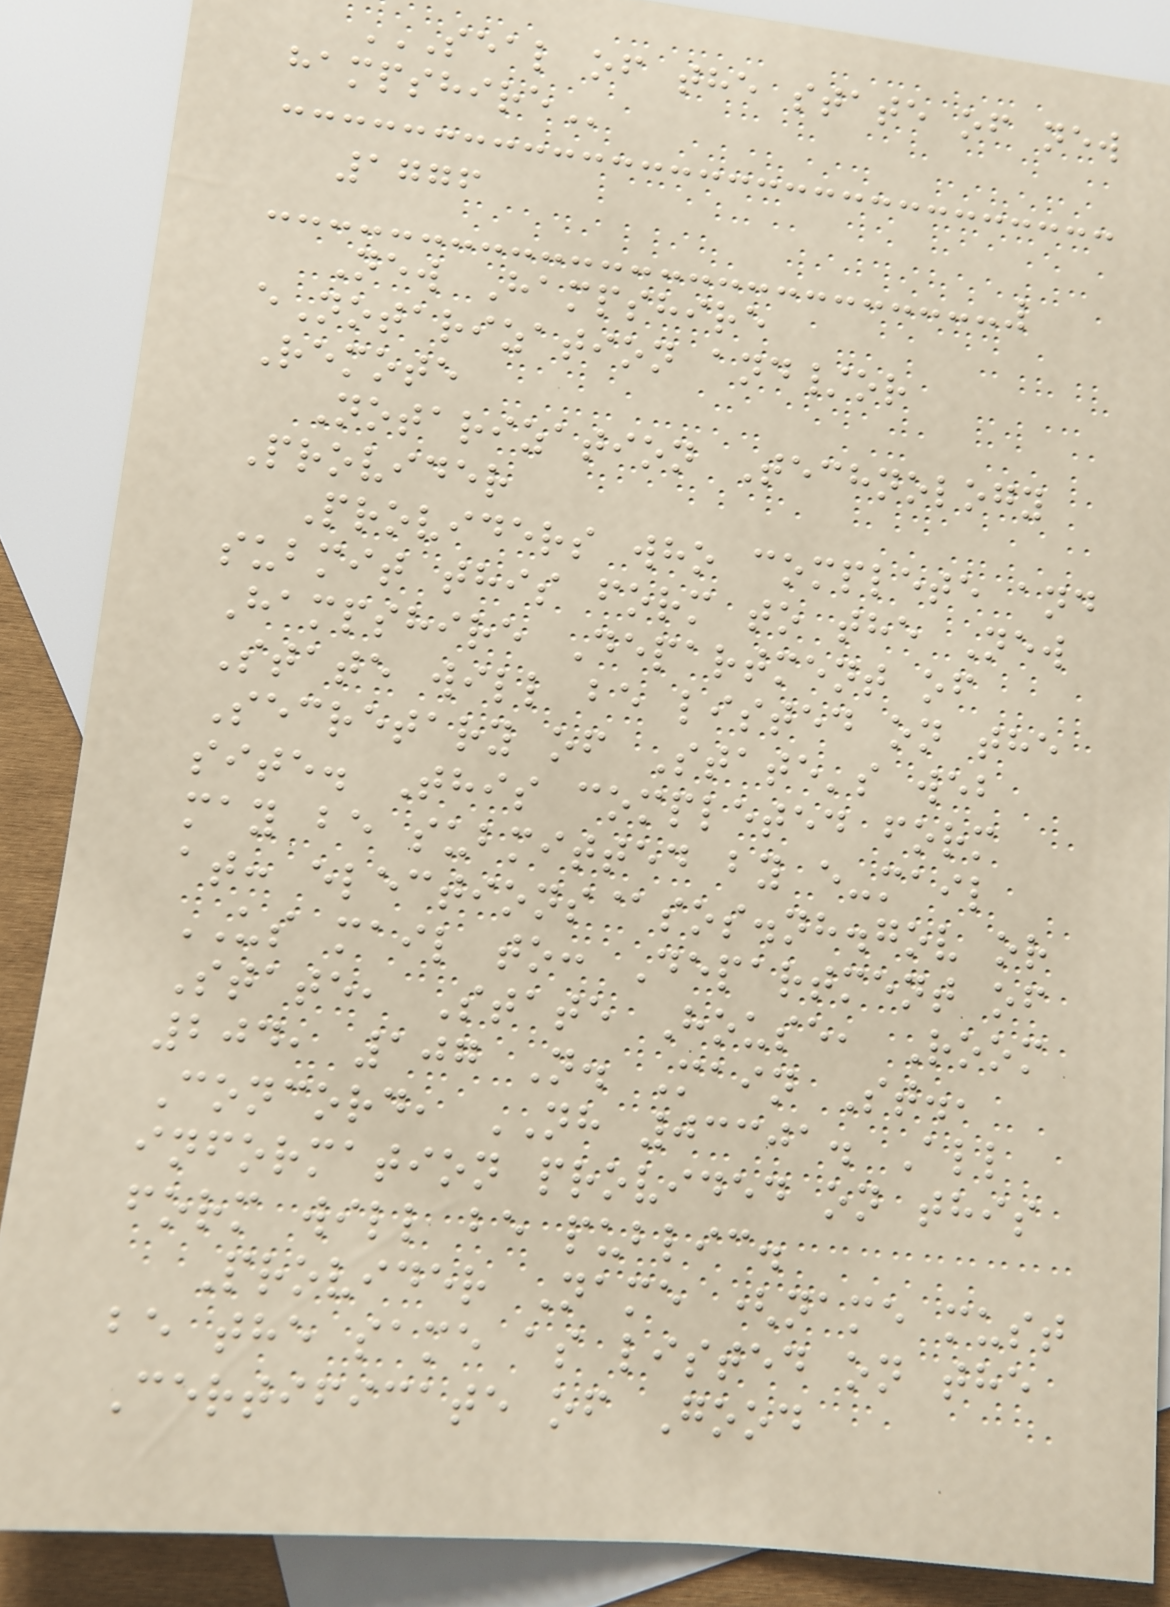SEAL OF THE STATE OF NEW
HAMPSHIRE
1776
New Hampshire
eNotarization and/or
Remote
Notarization Technology
Provider
Providers who complete and
submit this form to the New
Hampshire Department of
State will be listed on the
Secretary of State's web
site. This completed form
may be submitted by e-mail
at: elections@sos.nh.gov or
US mail to: Department of
State, State House, Room
204, 107 N. Main St.,
Concord, NH 03301. All
information provided on this
form will be public.
Provider Name (name must
be the same as listed on the
Certificate of Good
